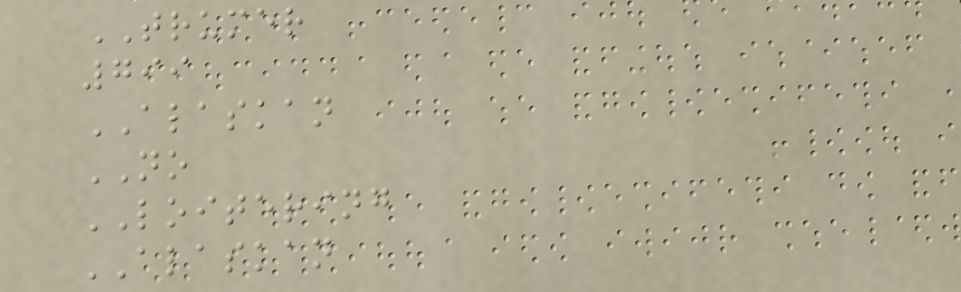TRUMER
799
ALASKAN
NO
LOITERING
ALASKAN
